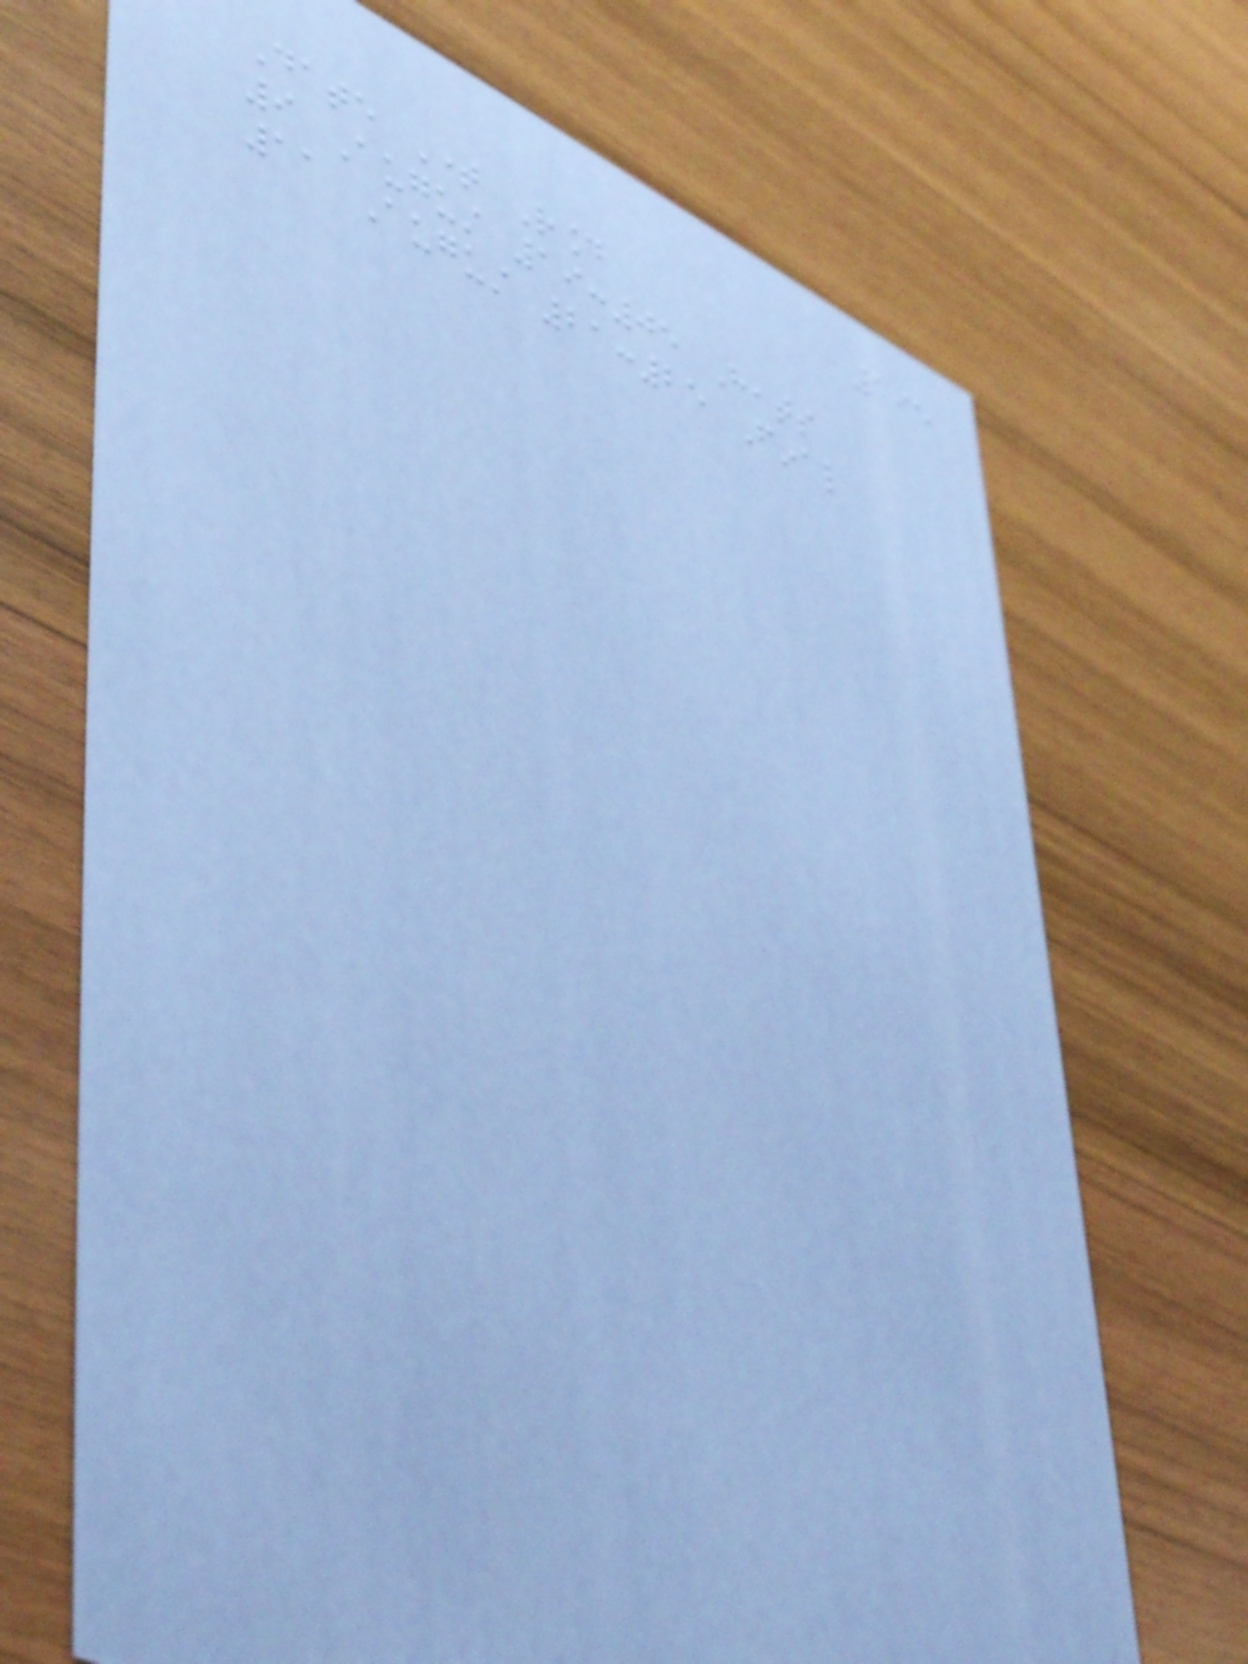195
Date Time Round
9 August 19:05 Heats
11 August 21:25 Final
